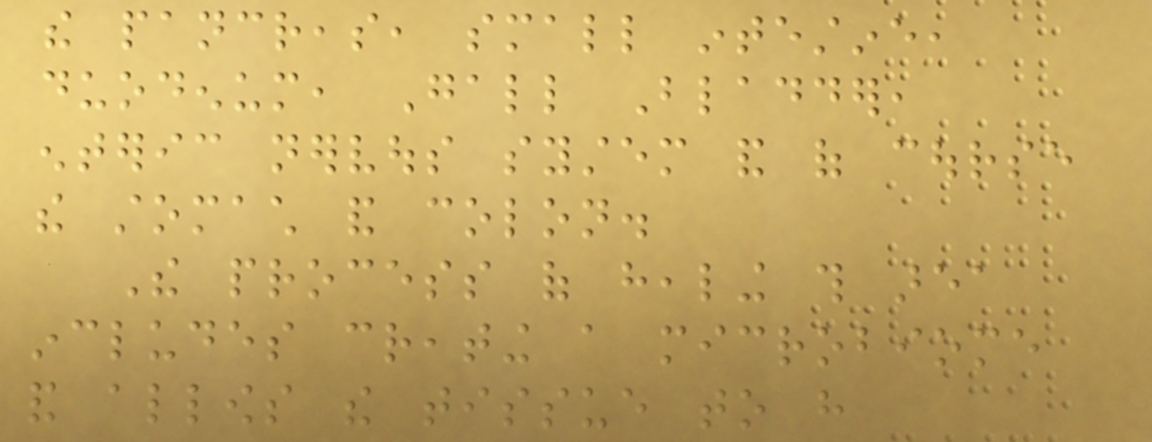the pancreas, small intestine,
duodenum, Gall Bladder,
enteric nervous system and of course
the stomach and colon.
The process of healing this area
includes creating a microbiome
and allows the tissue to have
